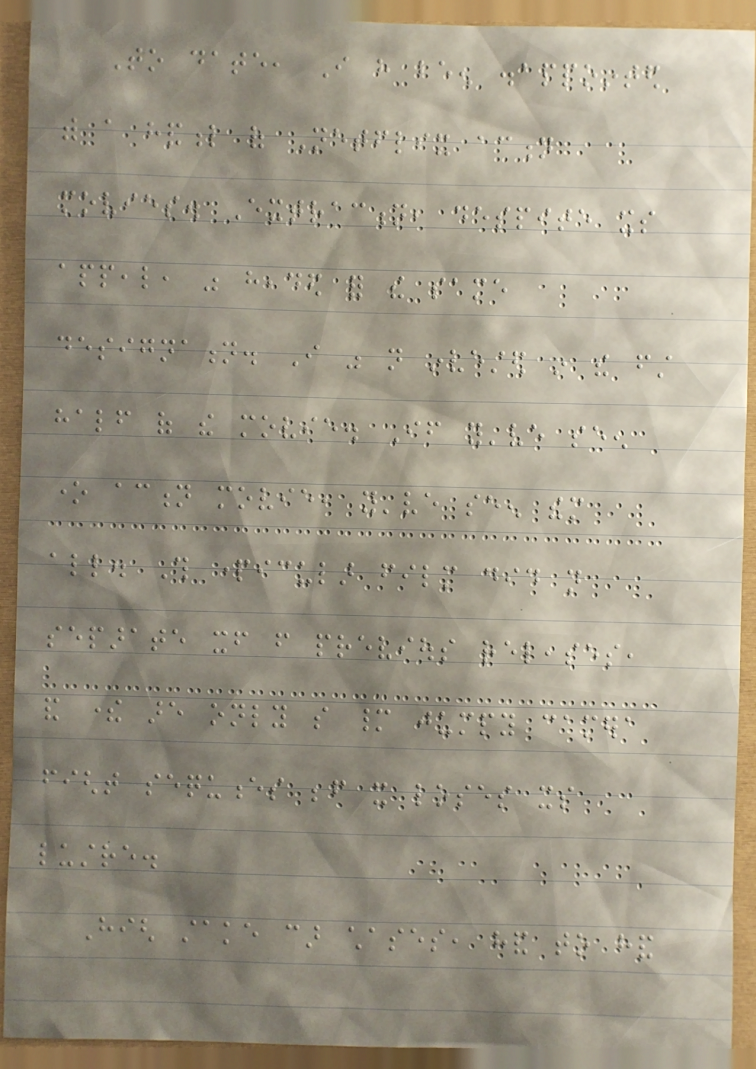To date, I have been disappointed
with a handful of Netflix action
movies. Extraction, despite its
appeal, was headed for the same
designation. I was not invested in the first
half of the movie. If you've seen
one action movie, you've seen them
all. This particular film did not
separate itself from previous releases,
and there are only so many jumpy camera
fight sequences before it loses its
lustre.
High stake car chases, hand to hand
